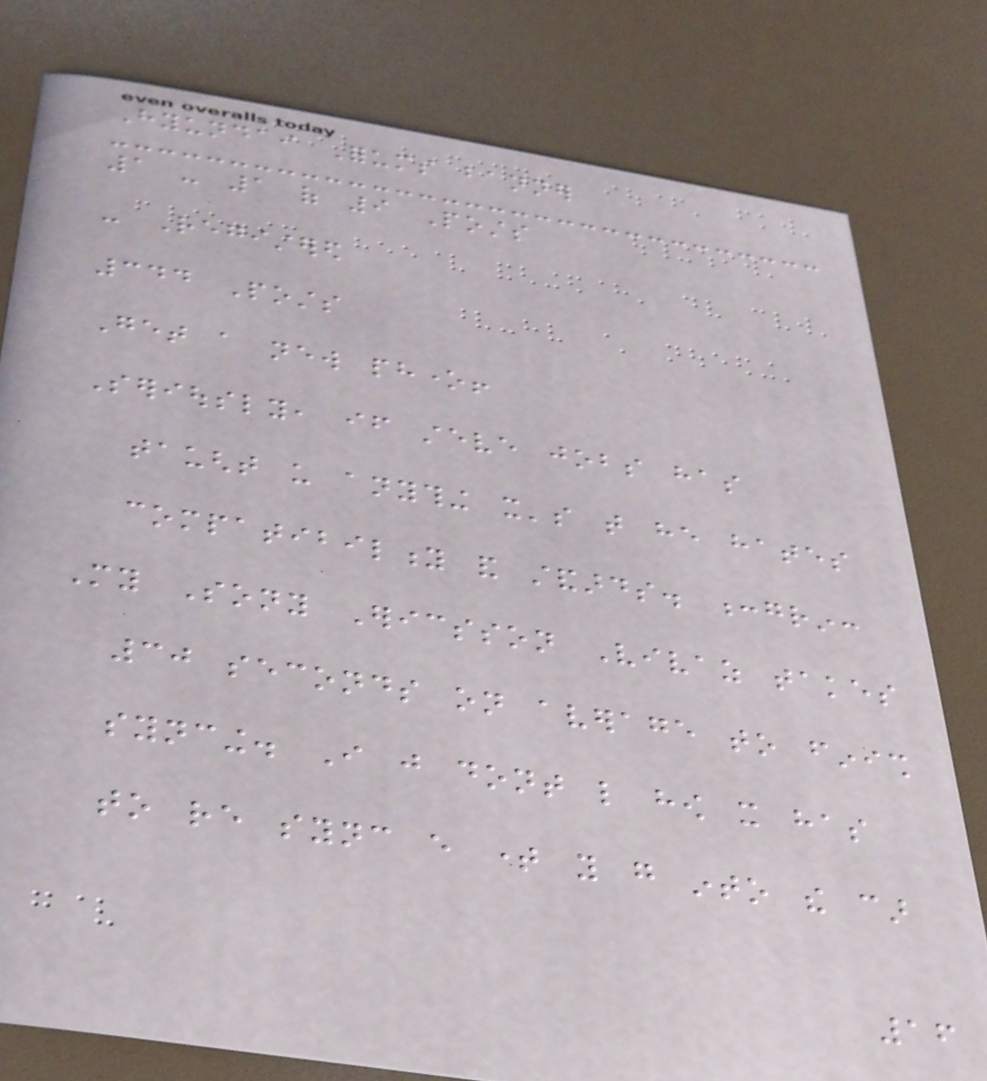Hyundai Forums banner
1 - 1 of 9 Posts
- Registered
344 Posts
Get a new phone!
Seriously, if steve jobs has
taught us anything it's that he hates
compatibility and standards. :grin:
My Sony Ericsson Vivaz takes
30 seconds on average to finish
syncing. I just dont like how it has
to re sync every time you go into the car
16
